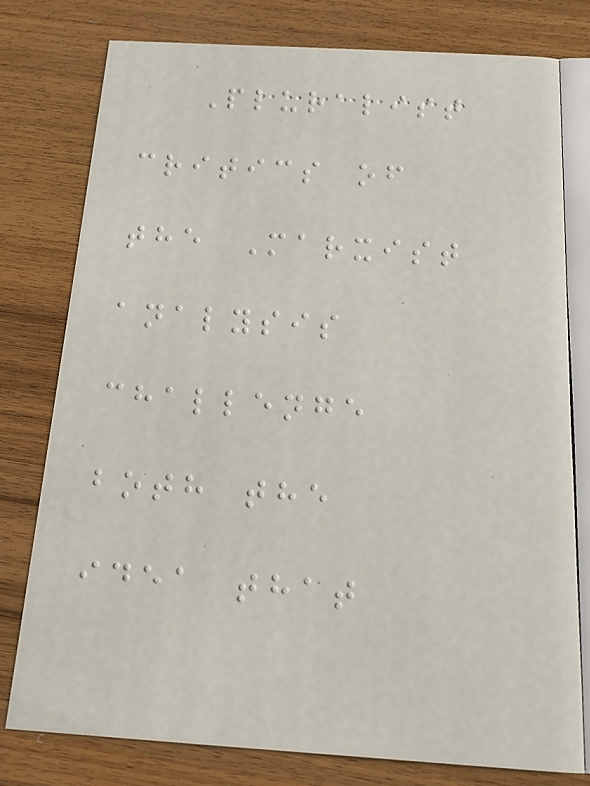Pluralist
critics of
the Marxist
analysis
challenge
both the
idea that
